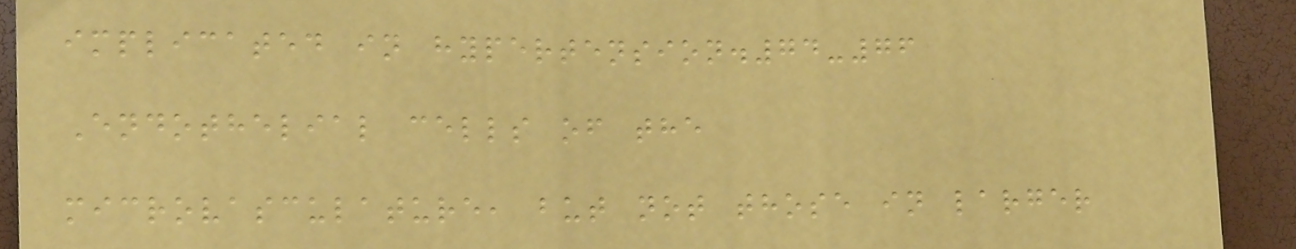implicated in hypertension.74-76
Endothelial cells of the
microvasculature, but not those in larger
